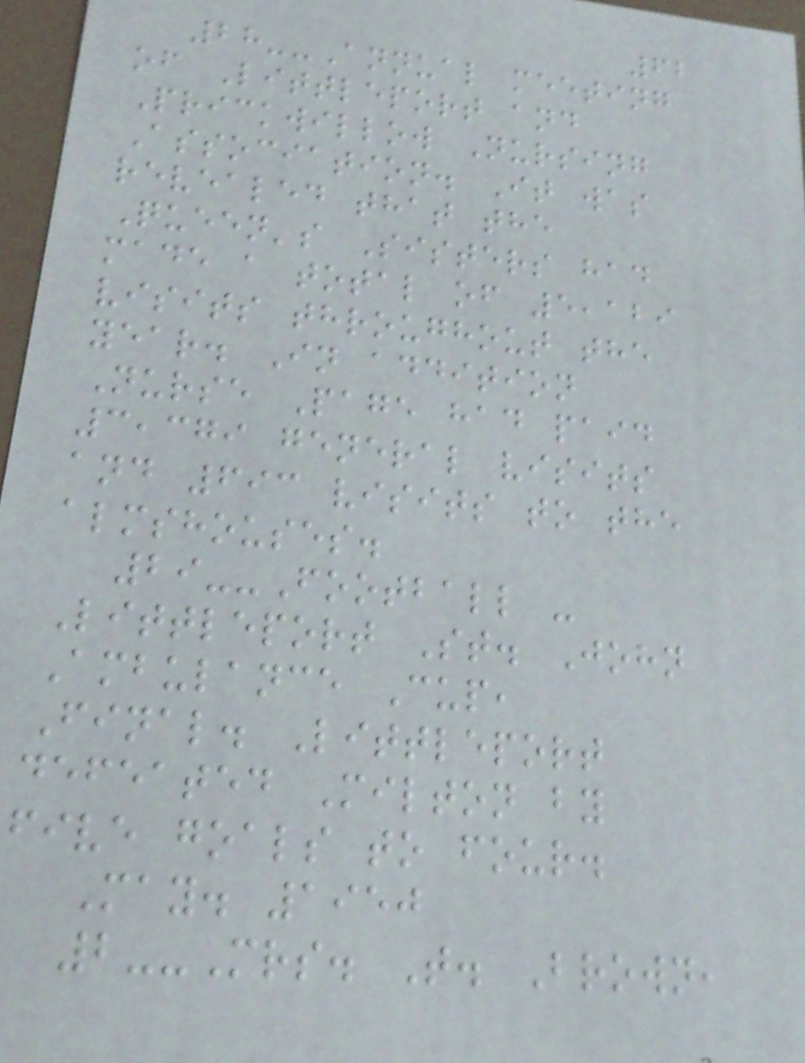62
28--Annual meeting
of Littleport and
Prickwillow Nursing
Association. It was
revealed that the
Queen's Sisters had
made a total of 5,129
visits throughout the
year. In addition
Nurse Page had paid
3,379 general visits
and 693 visits to the
almshouses.
29--Football -
Littleport St. John
Ambulance Cup,
Final. Littleport
defeated Milton by
five goals to four.
May. 1950
2--Mrs. T. Brown,
